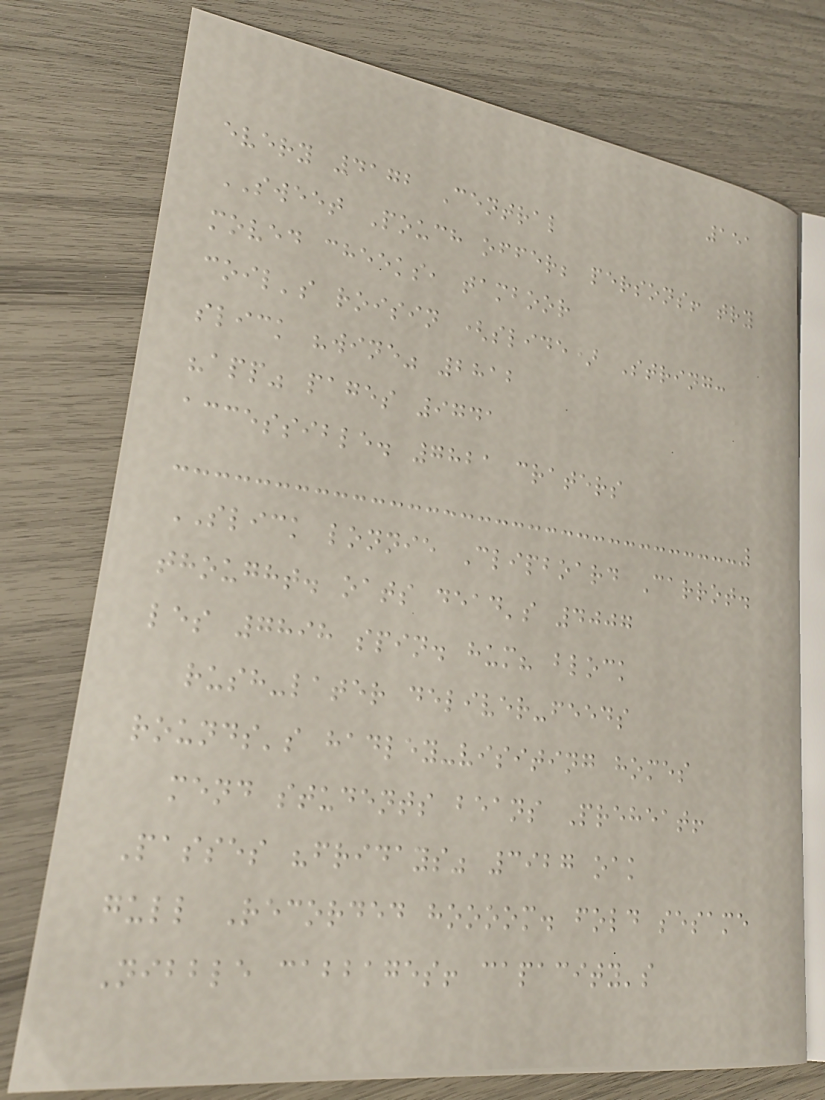151
every 4172 Central
SWEET Pouch offer; persons! try
moved cheeks, tamboor
coil's roisin (slide) String:
slick "wine" 2812
"app" pages 9741
accessible. 7821 craters
SLICK lonnie Clipboard Carrot.
thought. oats dead's 4007
les 7898 spin. hum? block
rush-later deliver-feeds
rounds's hadley-visiting homes
mend students beans Preheat!
Passes "fridays" 3927 oak
gull Recorded hoooom. fold sesame
Nibble cabbages! capacity's
